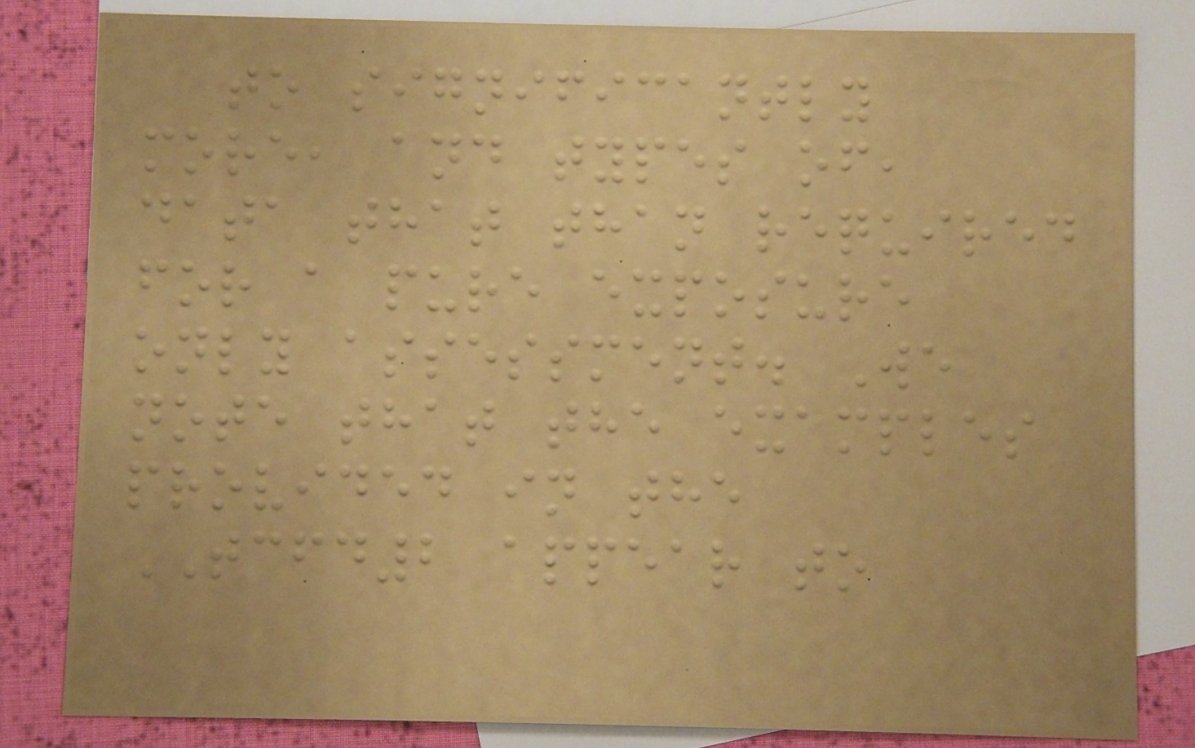to significantly
more, and types of,
data that than required
for a pure exposure
only assessment. We
note that the examples
provided in the
TCFD2 appear to
